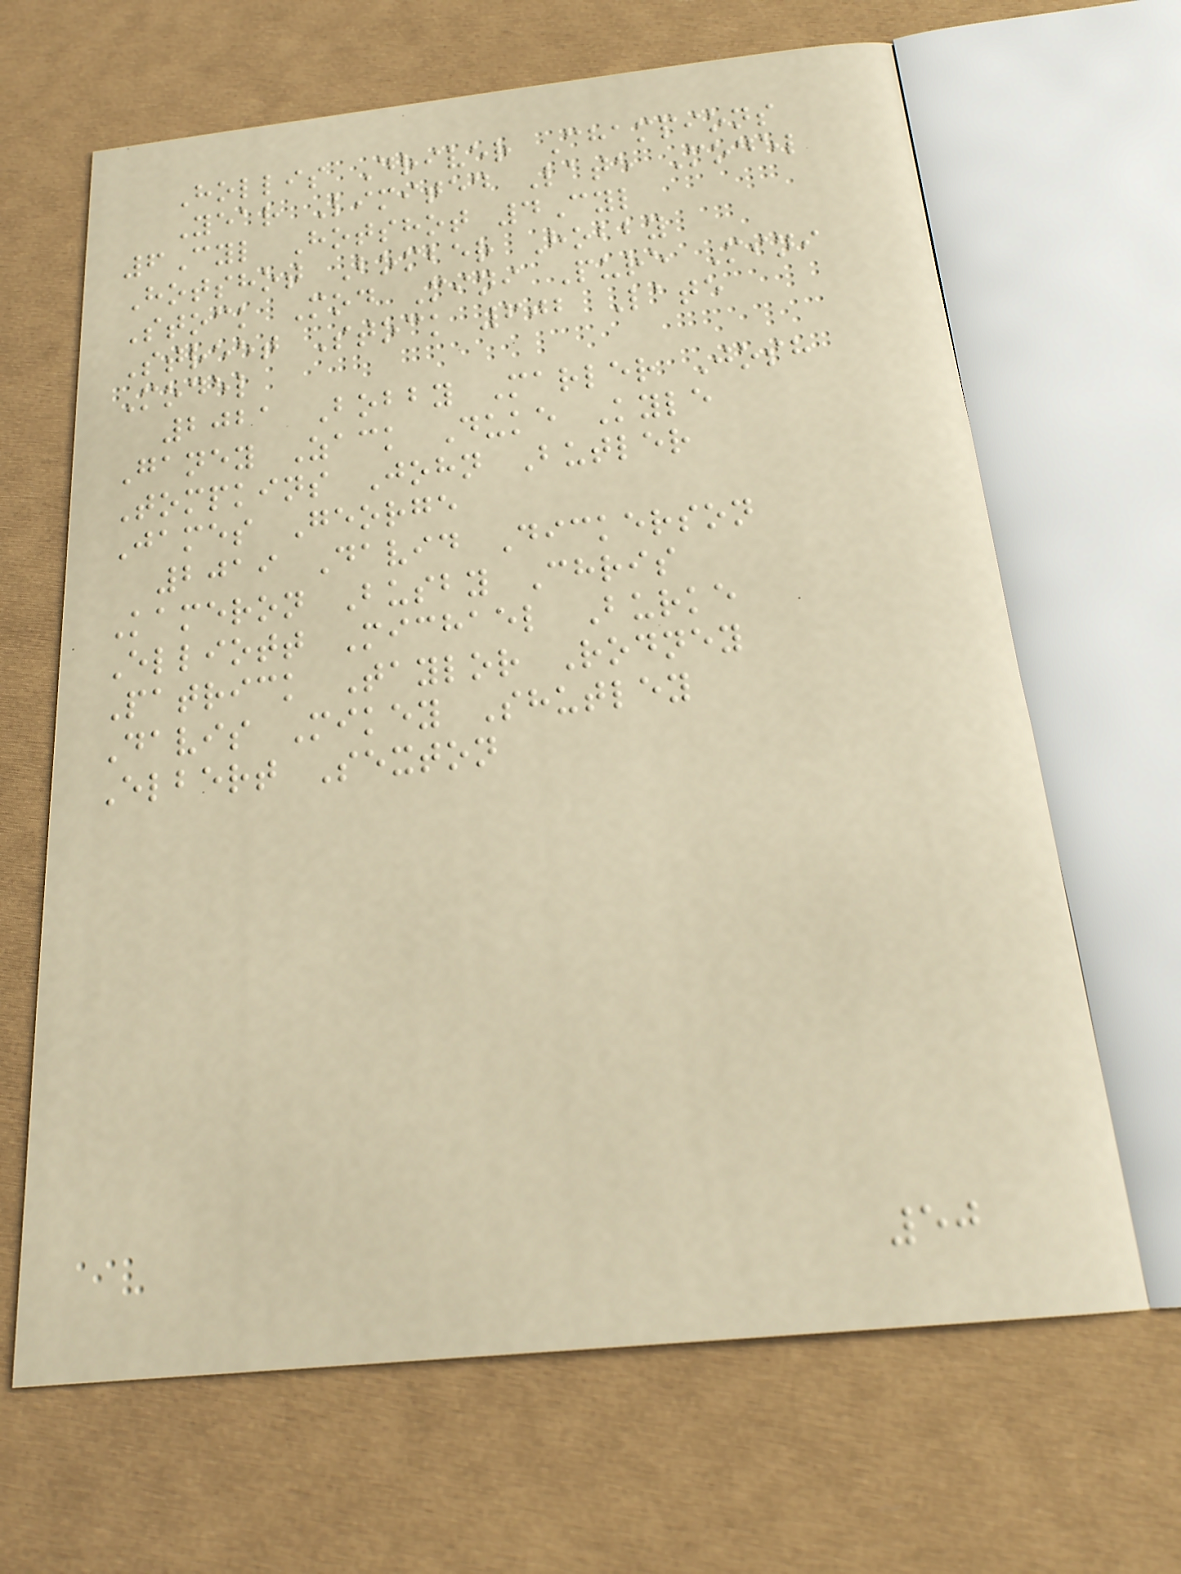Hollis Driver Champions
Year Limited Late Model
6Cyl Hotshot 4Cyl
Hotshot Bomber Hobby
Stock Mod Mini Pure Mini
Street Stock 602 Late
Model
2021 Bobby Marler Josh
Ganey Zack Duke Kyle
Tompkins John Butler
James George
2019 David Dickerson
Kameron Busby Chris
Elliott Michael Burke
Patrick Taylor Rodney
Davis Mikey Shutley
Elbert Sexton
50
